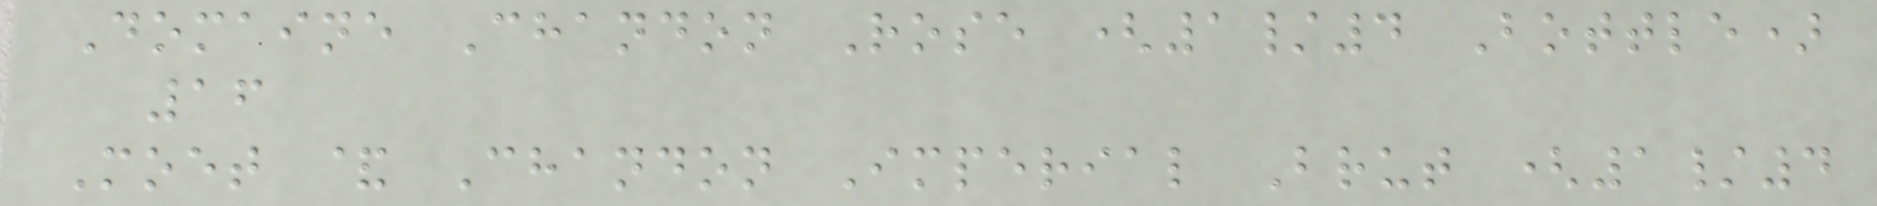Domaine Chandon Rose (1/4 Bottle)
16
Moet & Chandon Imperial Brut (1/4
